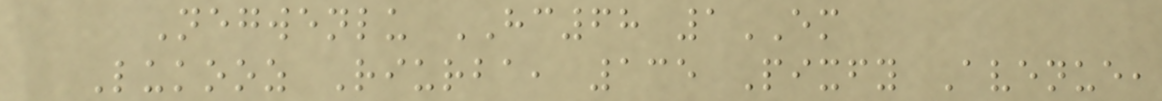Negwenlu HC68 1EM
Lukooz Riurba, 135 Pixfy Avenue,
